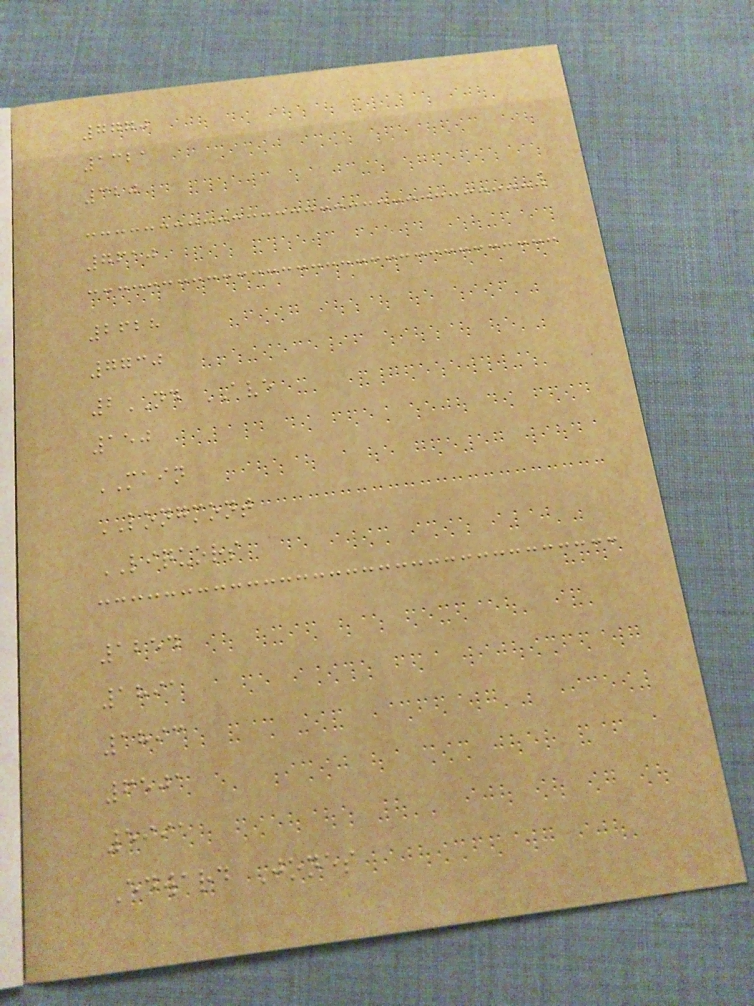7770
1321
320
7610
2628
7730
2ND AVE
150
MAIN
LONGMONT
LIQUORS
1254
1891
1893
6501
5991
Edward Jones
